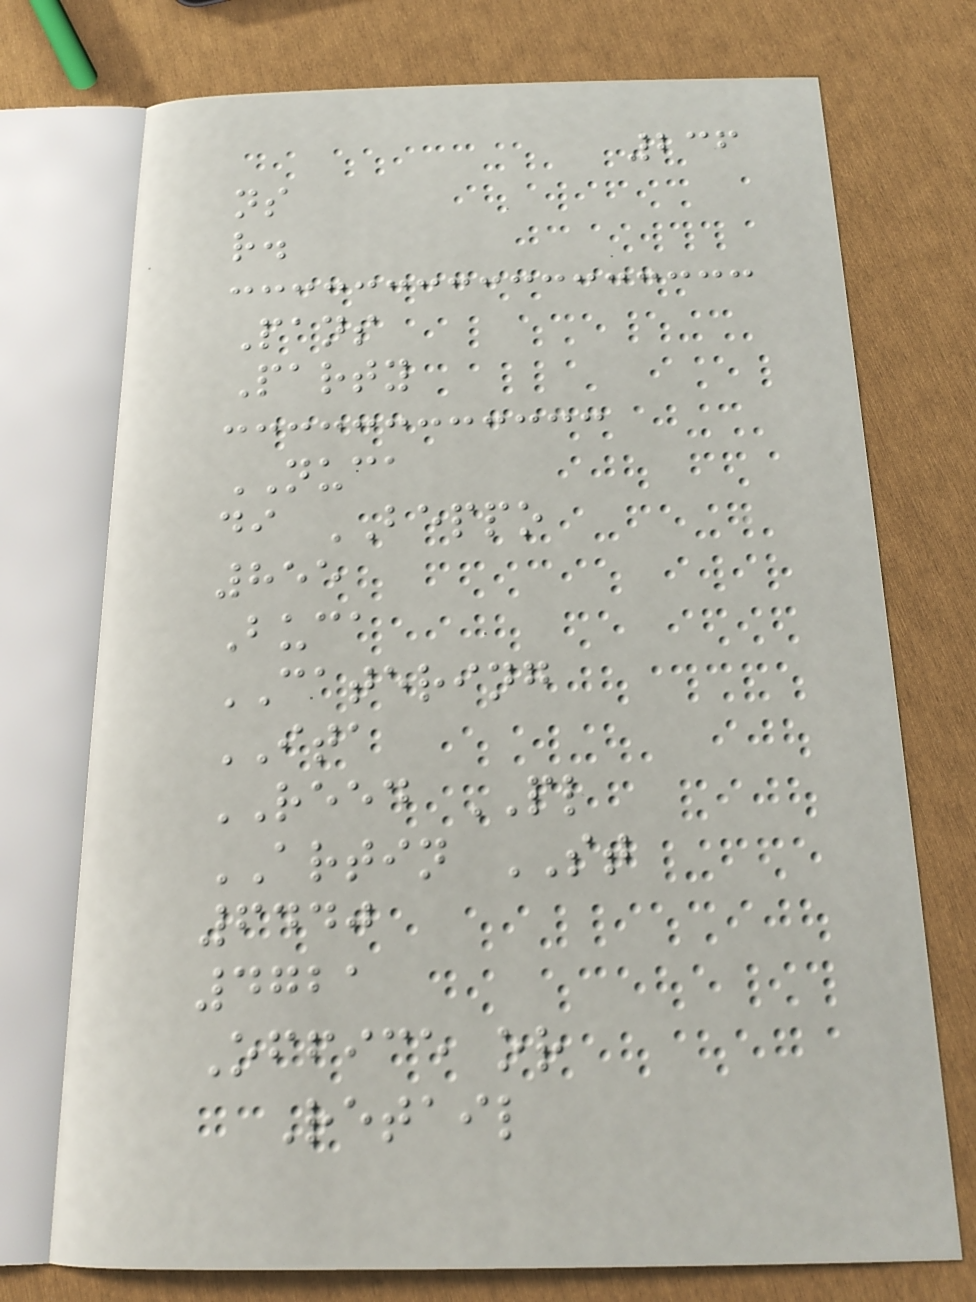236
ns
r.
Pans
Party
NUCA
di BEPPO
855
Buca
CATERING
ITA
REED PL
ARTIN ST
6440
4721
Office or
Retail
